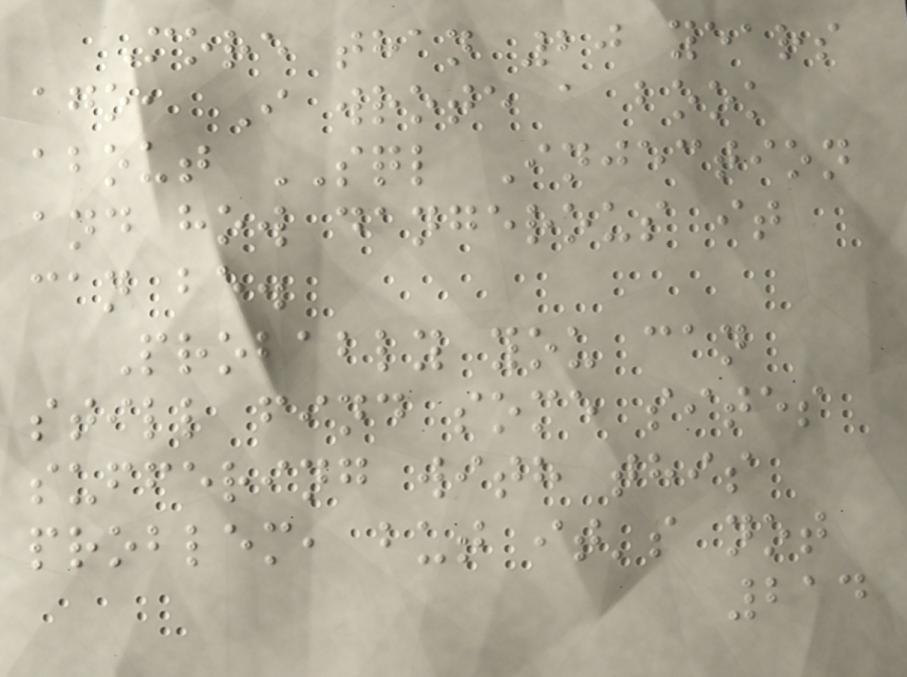More than 20 years
ago, I wrote a book
about SQL Injection
and how dangerous it
can be.
Probably you can
still find some sites
suffering with this
problem, but it's not
214
